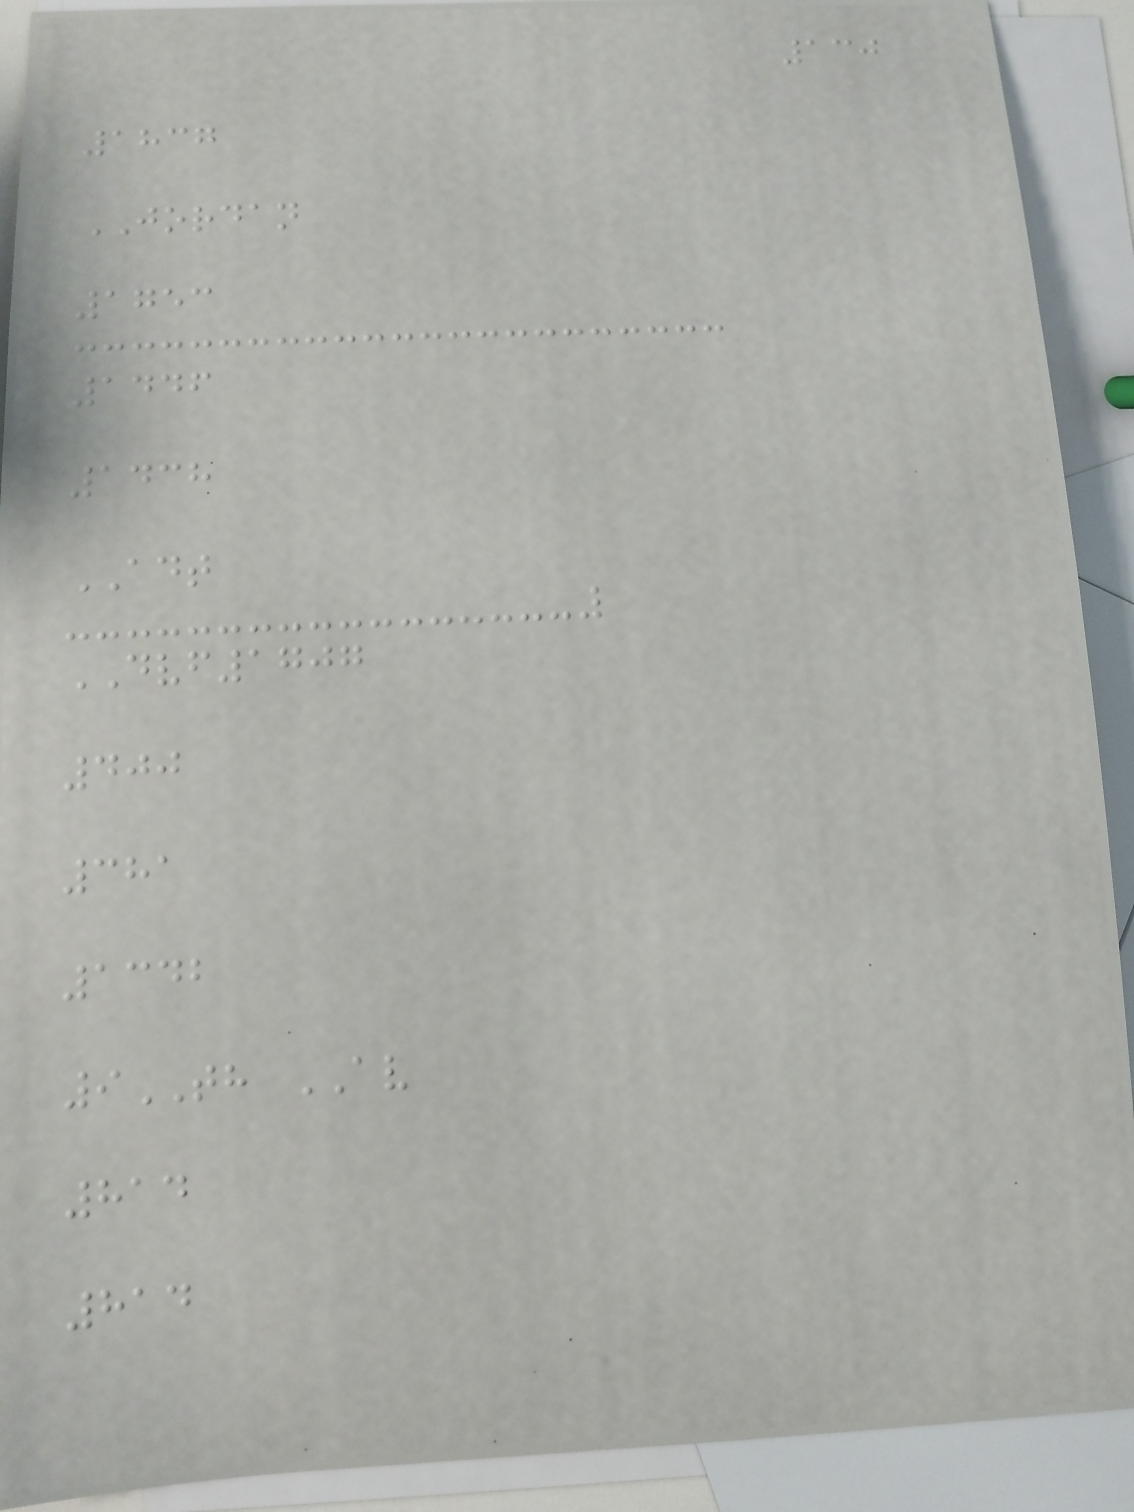130
1837
JORDAN
1753
1446
1438
ADT
DVF1707
400
381
1342
9TH AV
814
814
